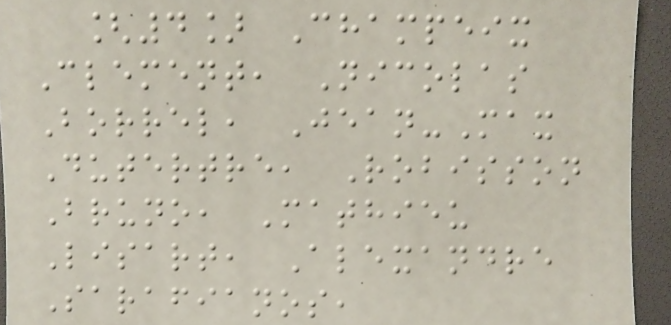[4] Champeix
Clement, Nicolas
Borrel, Jean-Max
Dutertre, Robisson
Bruno, Mathieu
Lisart, Alexandre
Sarafianos,
